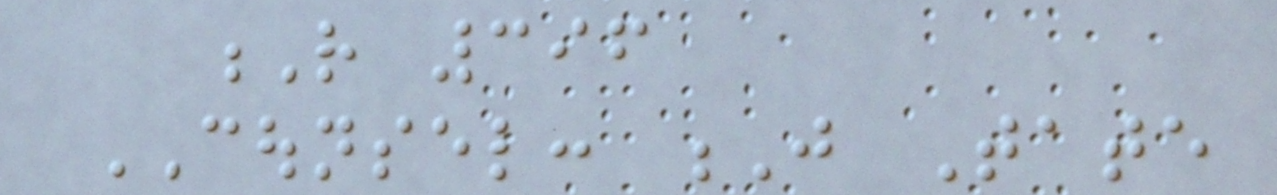R 396
COUNSEL: J Tate
